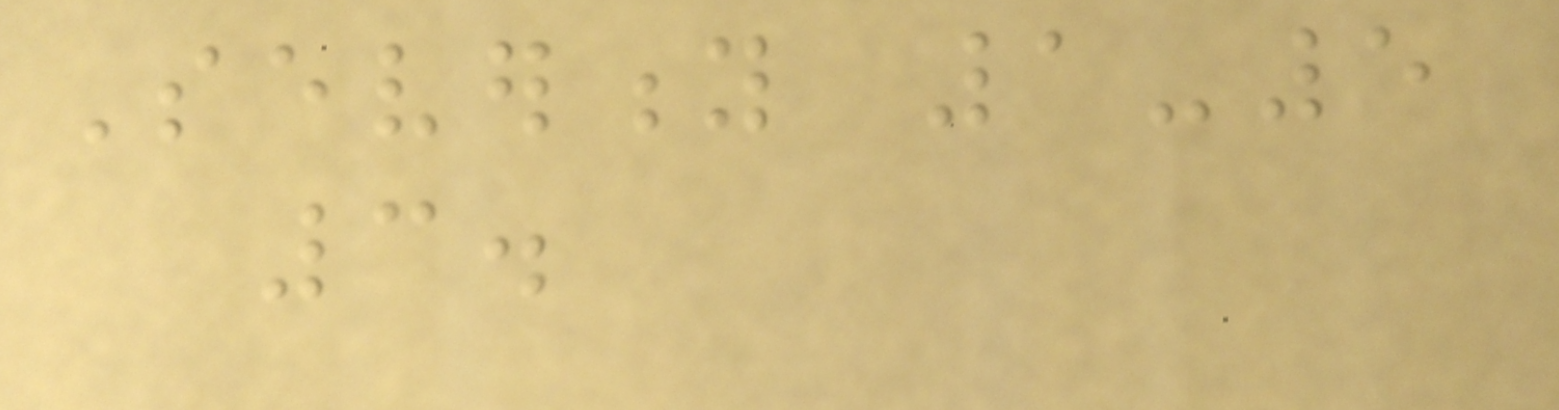Severity 1-5
3.
